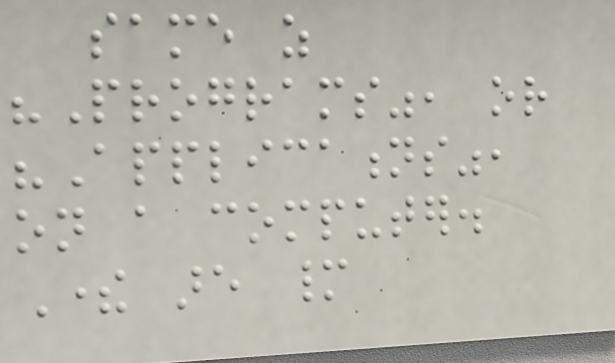same as
"Programs", or
"Applications",
on a computer.
There are many
